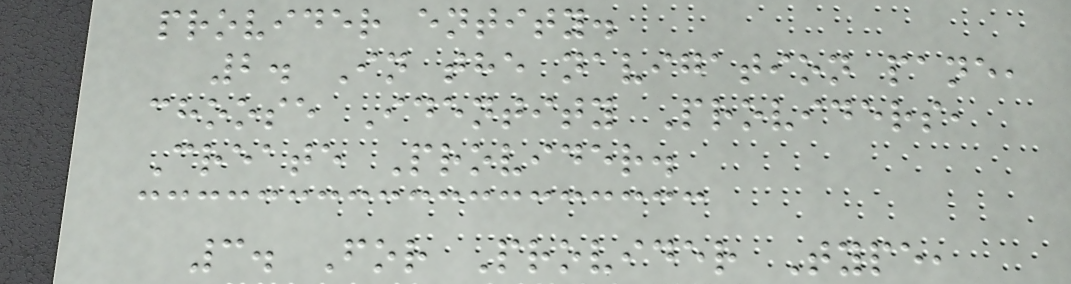provider entity.
2. In the navigation pane,
choose Identity Providers,
Create Provider.
3. For Provider Type,
